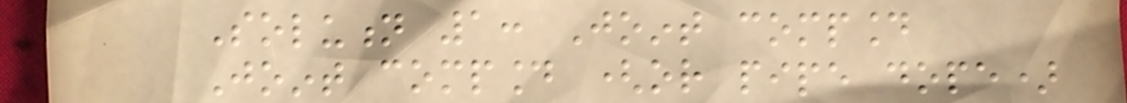Solution 1: Joint compound
Joint compound (or pipe dope)
